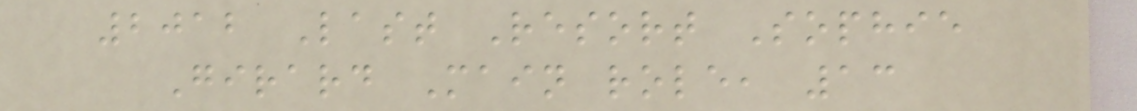2012 Last Resort Sophie
Girard Main role, 13
